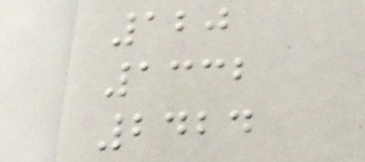120
1332
2424
